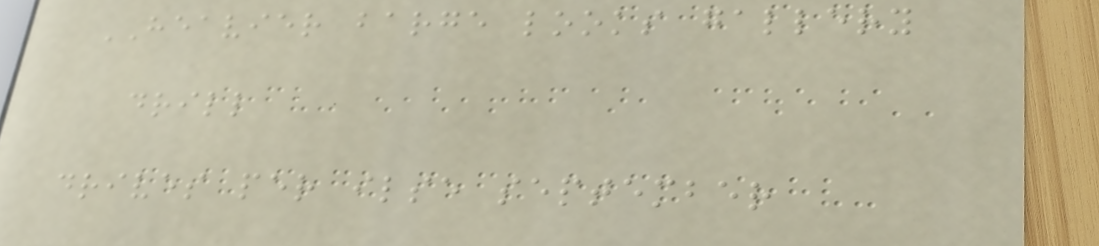HEAVIER barge looks gallery
drill
drives per ilse september
